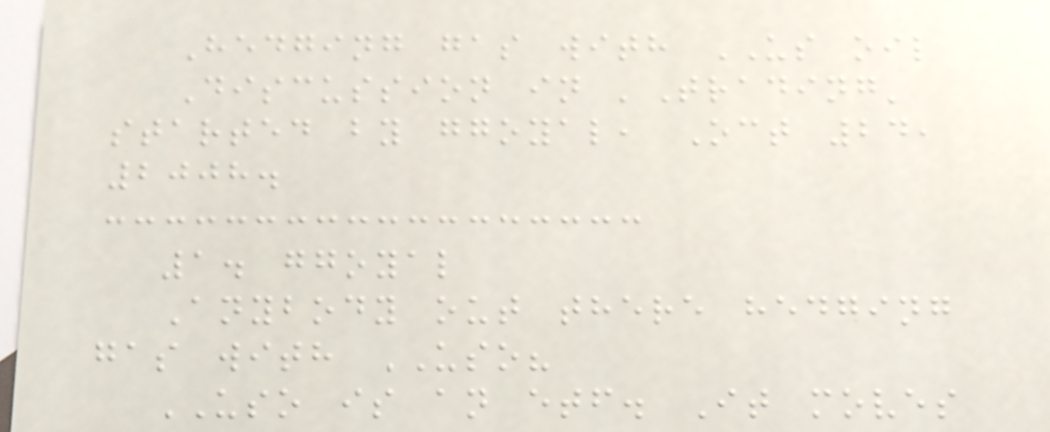Hedging gas with US oil
Discussion in 'Trading'
started by ggoyal, Oct 24,
2008.
1. ggoyal
Anybody out there hedging
gas with USO?
USO is an etf. It moves
